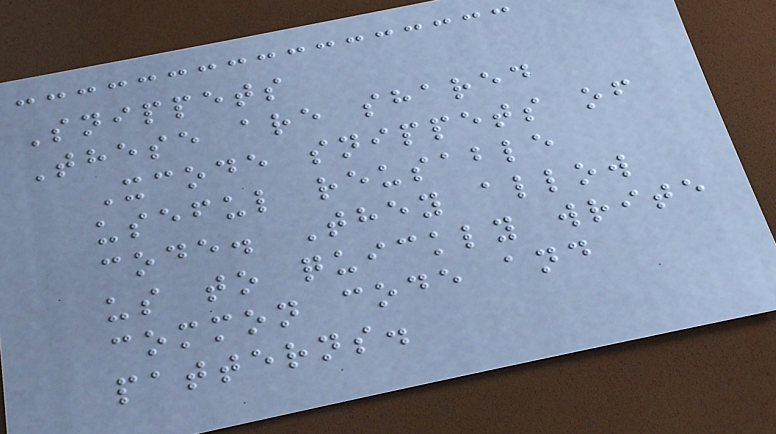Snippets
These are shared
Xcode snippets of
useful reusable
code. They allow
us to quickly write
common code and
patterns.
